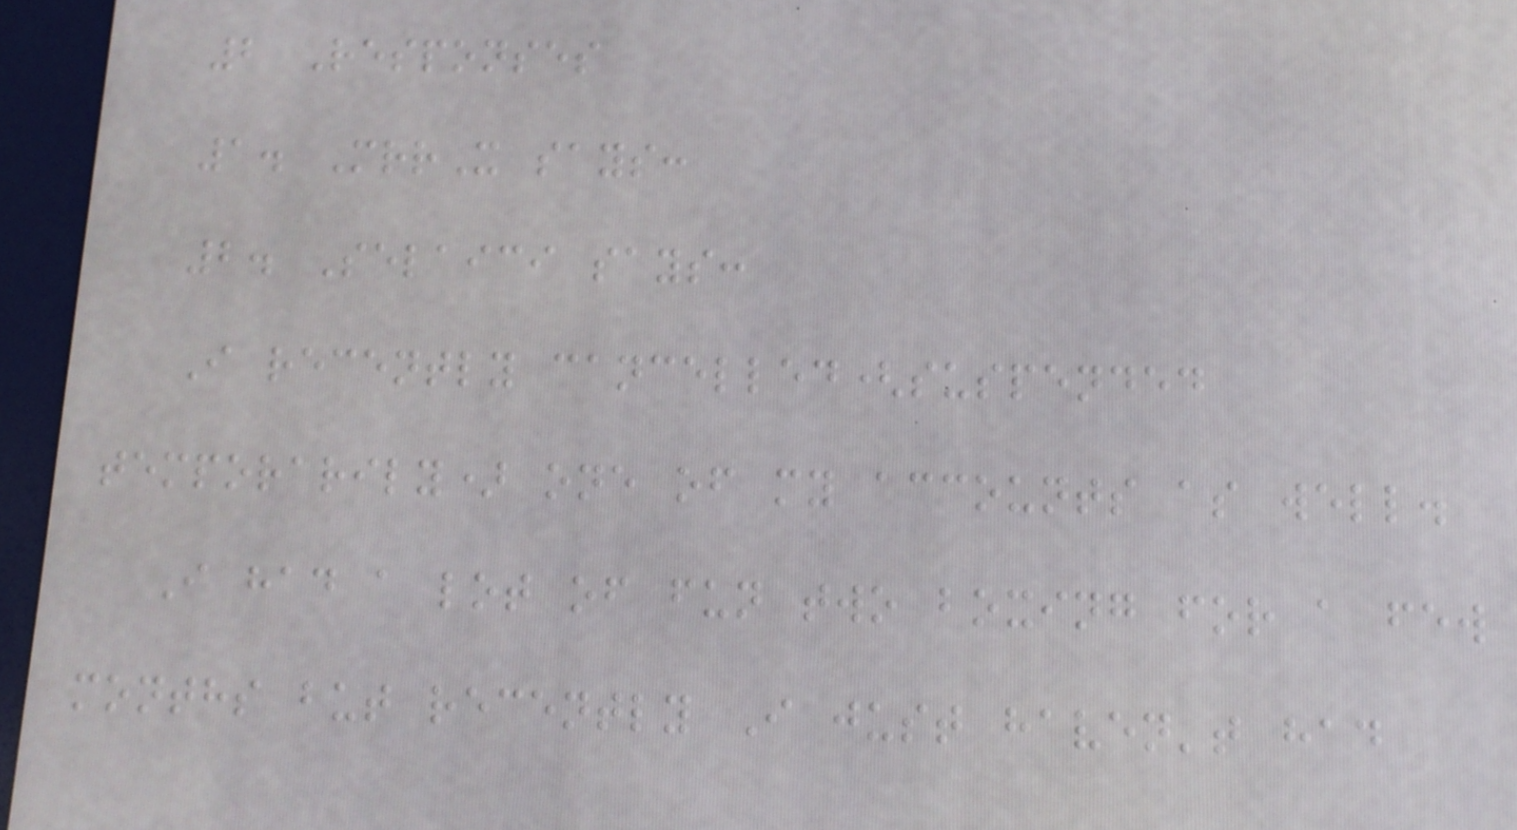2 Responses
1. MrrX says:
2. Selaici says:
I recently cancelled(suspended
temporarily) one of my accounts as well.
I had a lot of fun two boxing for a few
months but recently I just haven't had
